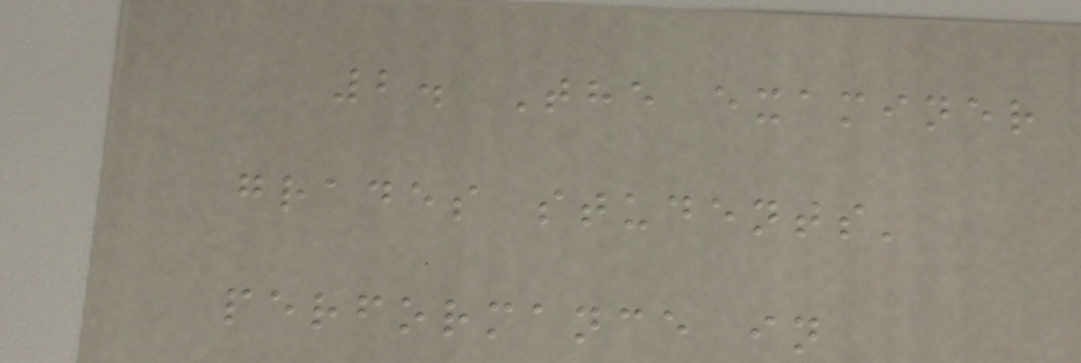2. The examiner
grades students'
performance in
